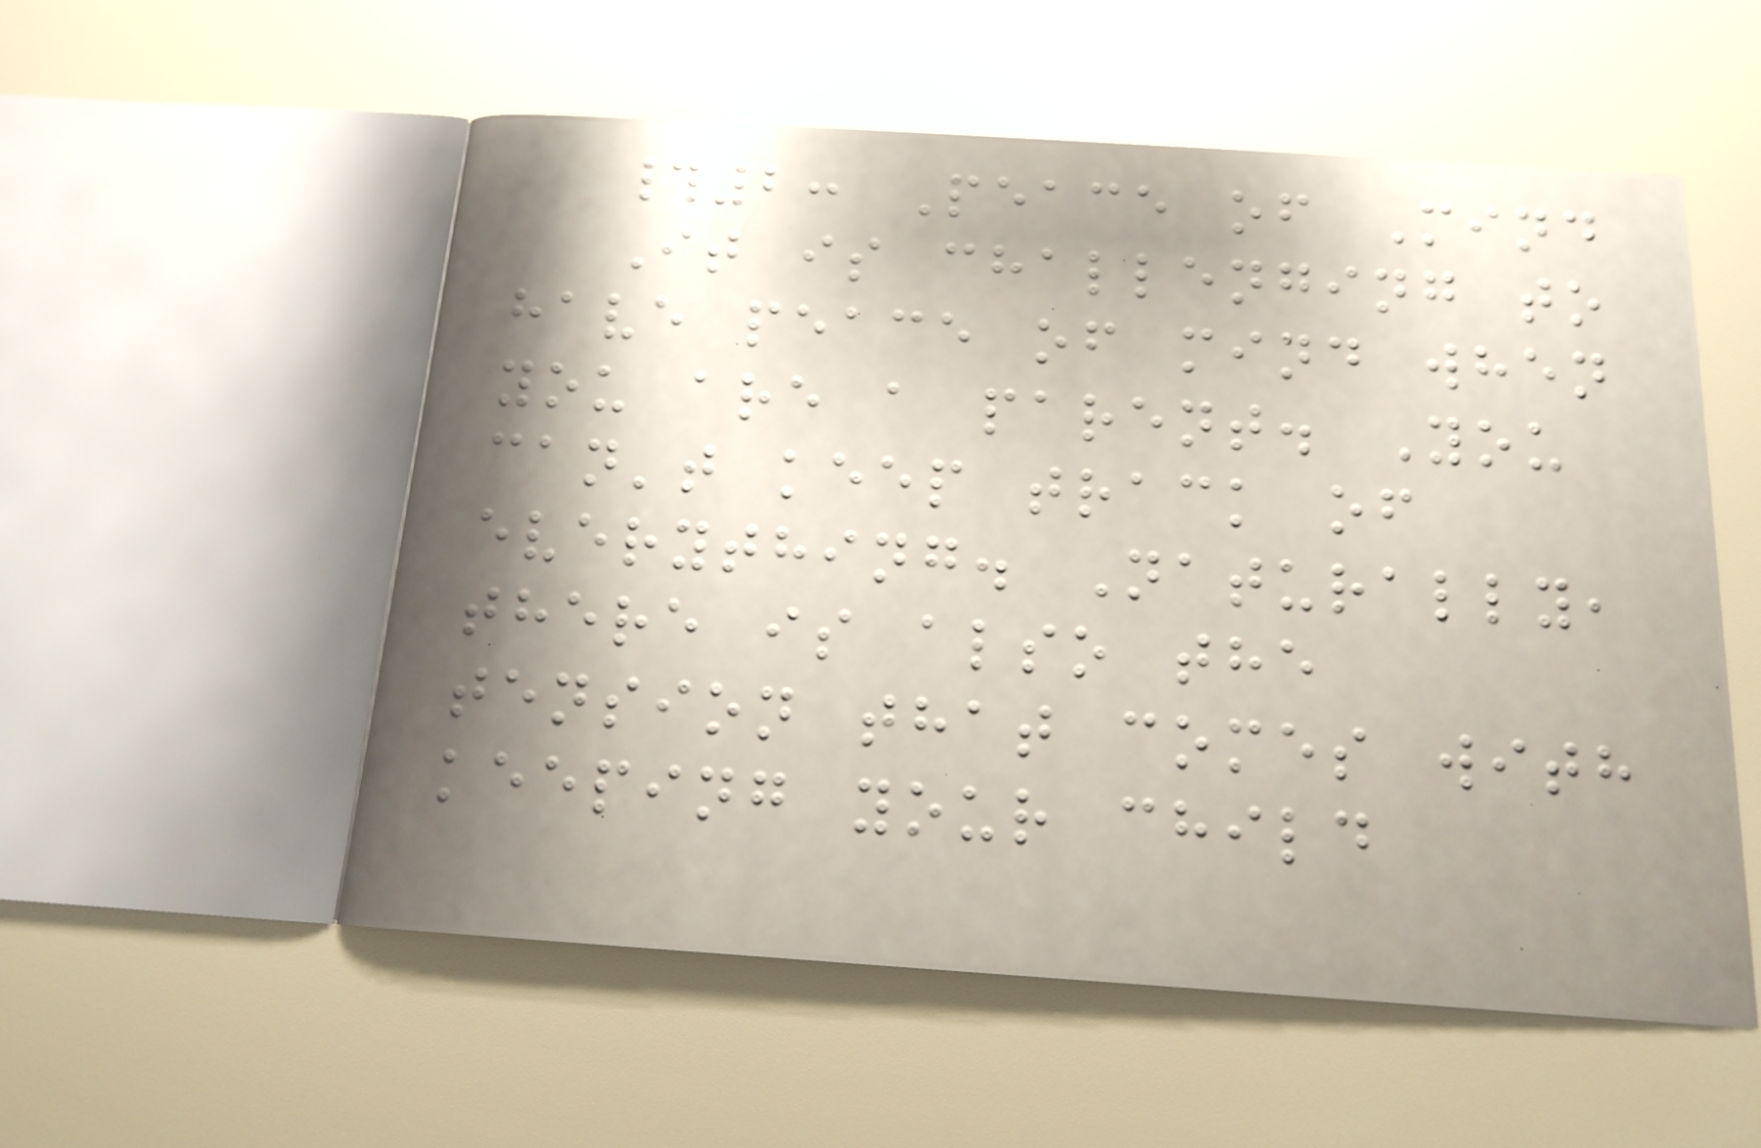#2: Peace of Mind
It is challenging to
have peace of mind when
you are a parent. You
can't keep track of
everything. Naturally,
there is also the
tension that comes with
keeping your child
